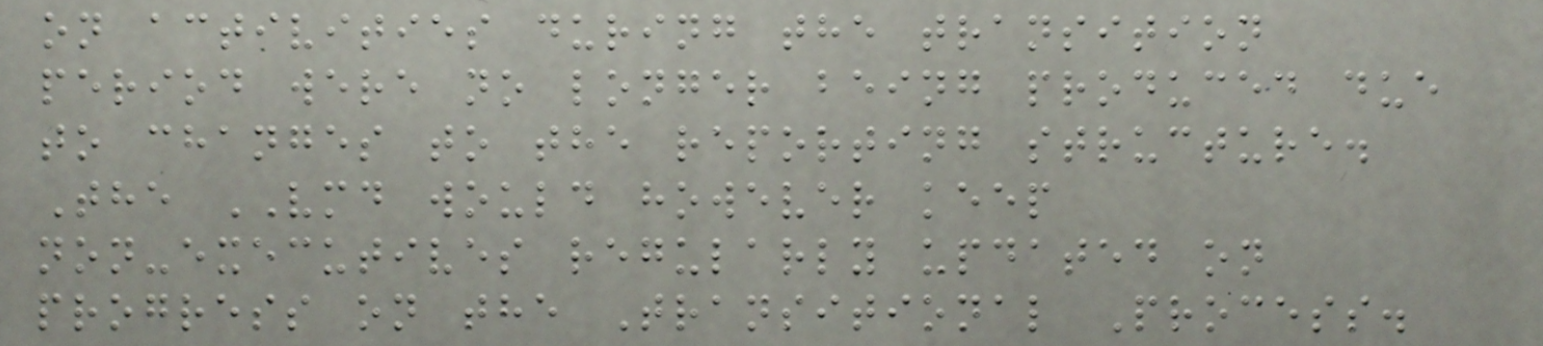on activities during the transition
period were no longer being produced due
to changes to the reporting structure.
The VMD would however keep
non-executives regularly updated on
progress on the Transitional Process.
